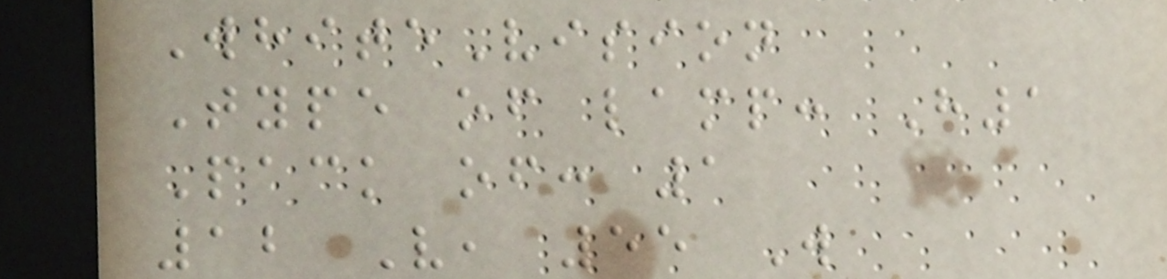WhiteVision
Type of lamp: H1
Pack of: 1
12 V, 55 W
